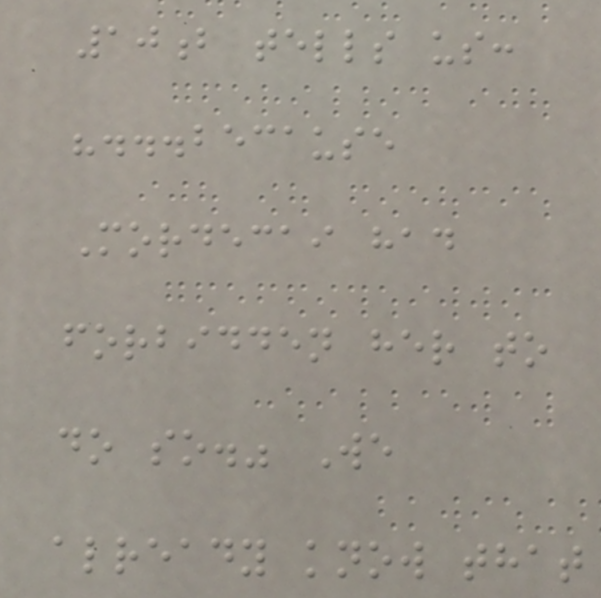10b tells us:
"...because
Mordecai had
forbidden her to
do so." We
already know that
